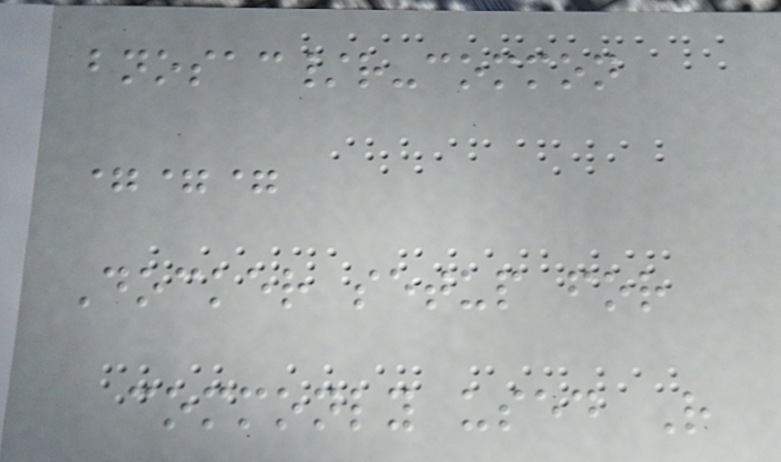bnosac/r-common
===
Docker setup for
commonly used R
